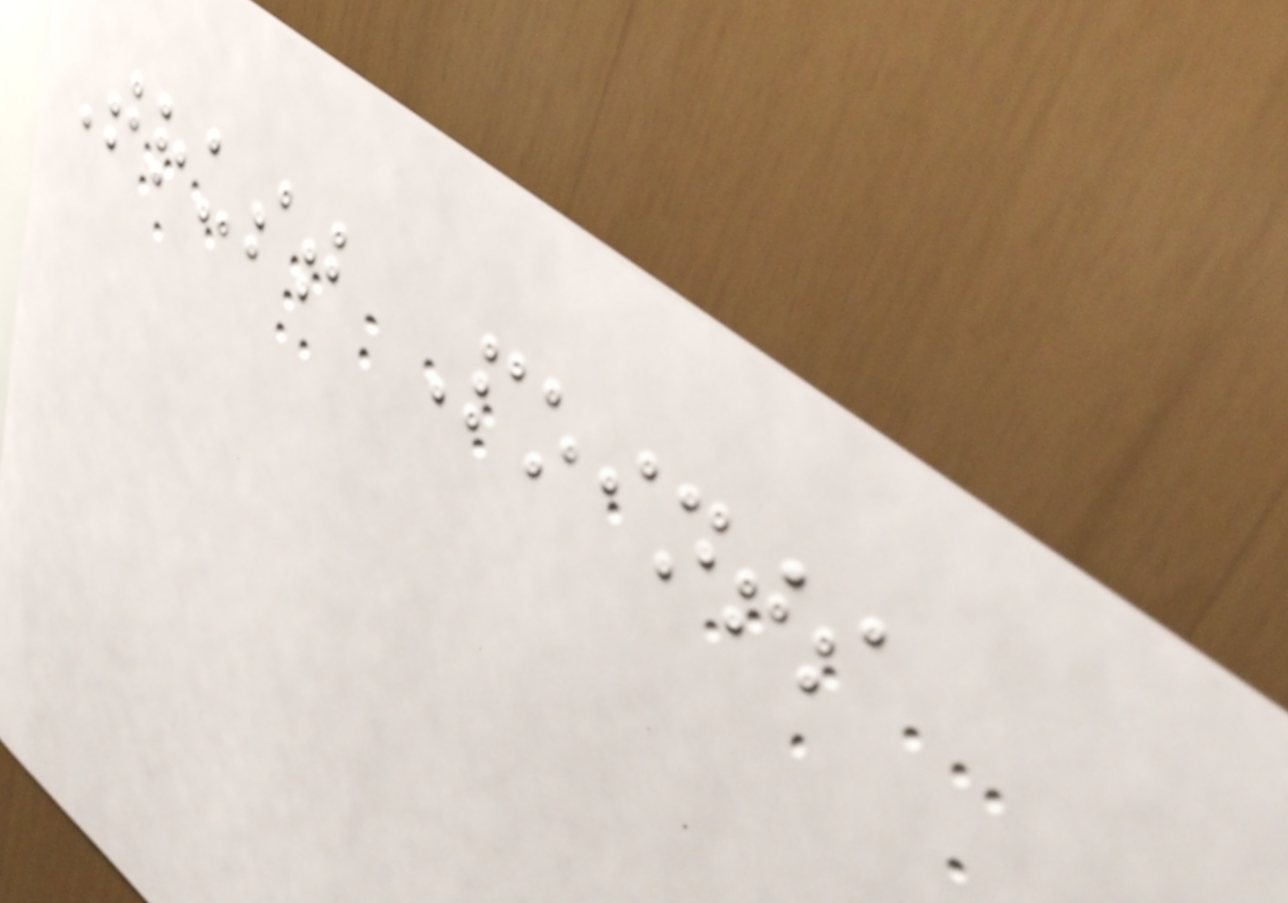Trust Points
